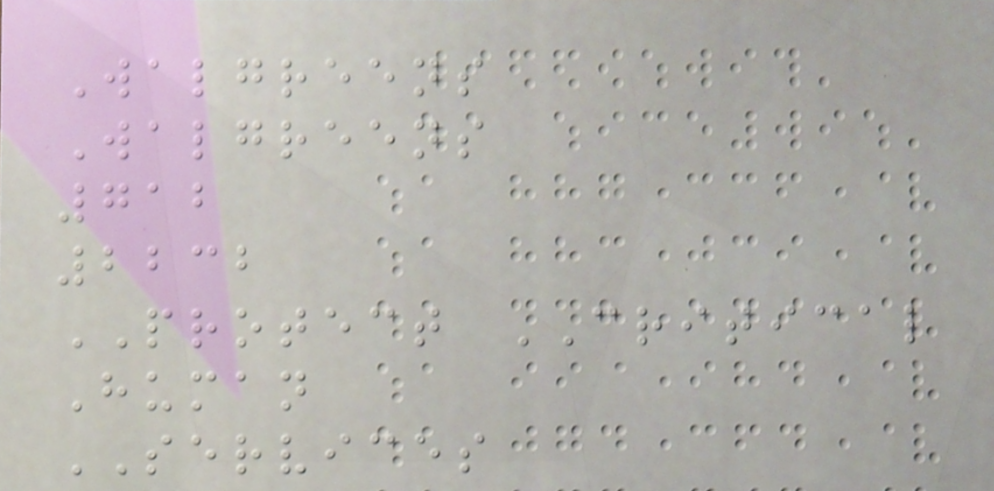Walgreens
Walgreens
712
2232
PROTECT CRITICAL
Human
SERVICES
